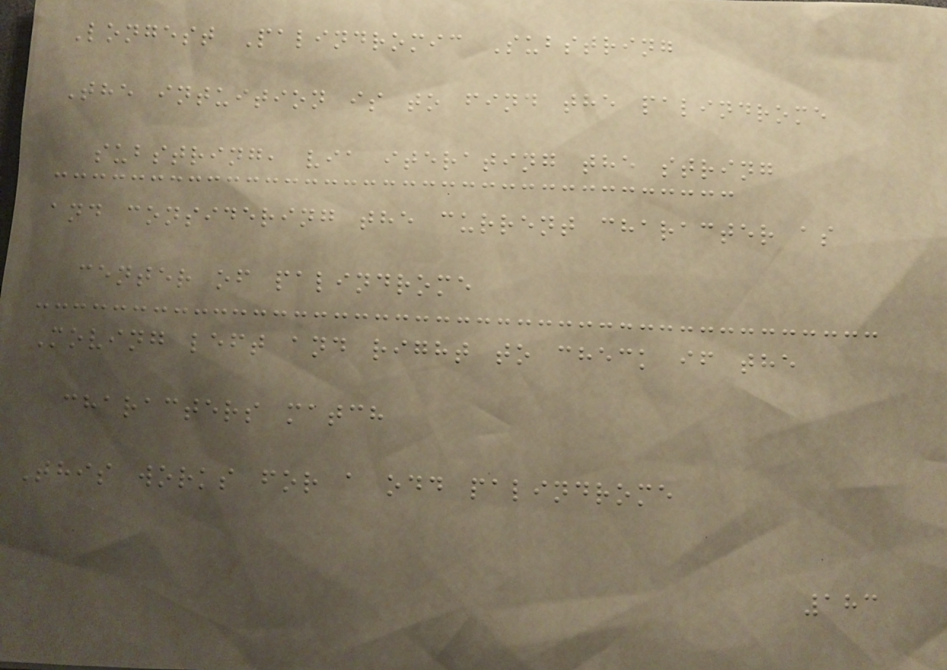Longest Palindromic Substring
The intuition is to find the palindrome
substring, via iterating the string
and considering the current character as
center of palindrome
Moving left and right to check if the
characters match
This works for a odd palindrome
183
